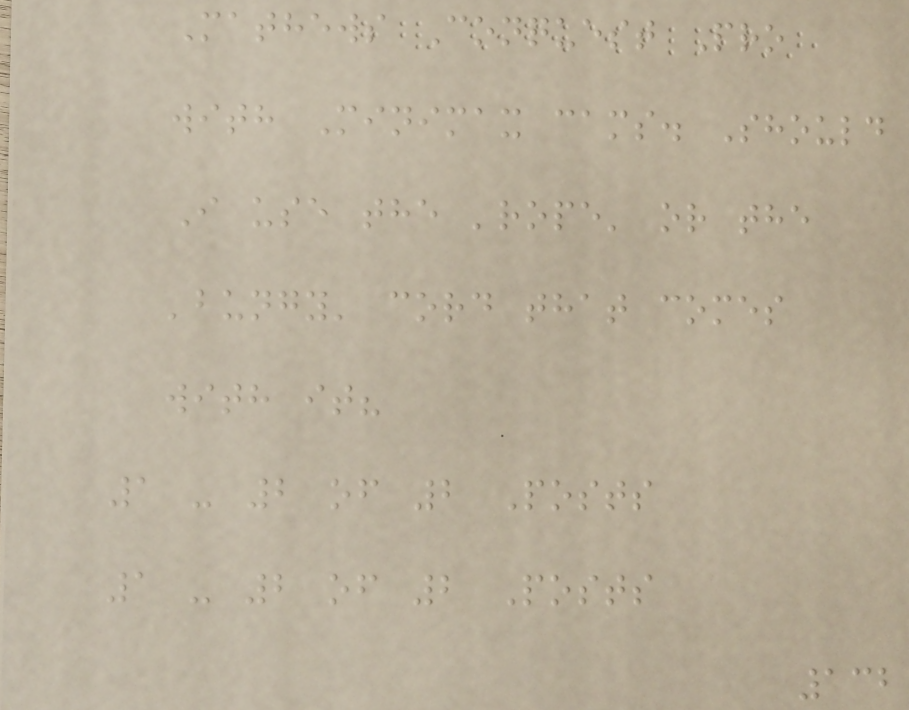Mathews Conquest Pro
with Minimax cams. Should
I use the 'rope' or the
'bungy' cord that comes
with it?
1 - 2 of 2 Posts
1 - 2 of 2 Posts
132
